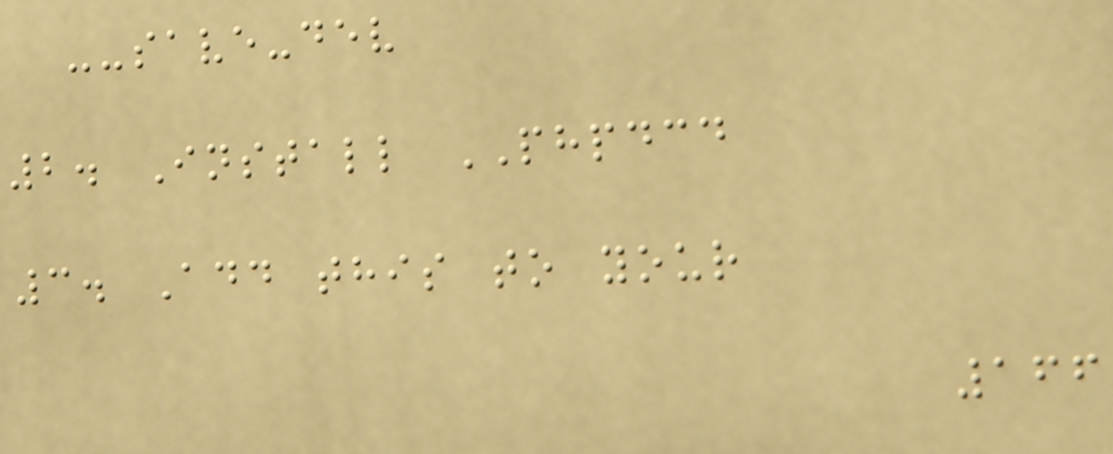--save-dev
2. Install PHPDCD
3. Add this to your
166
